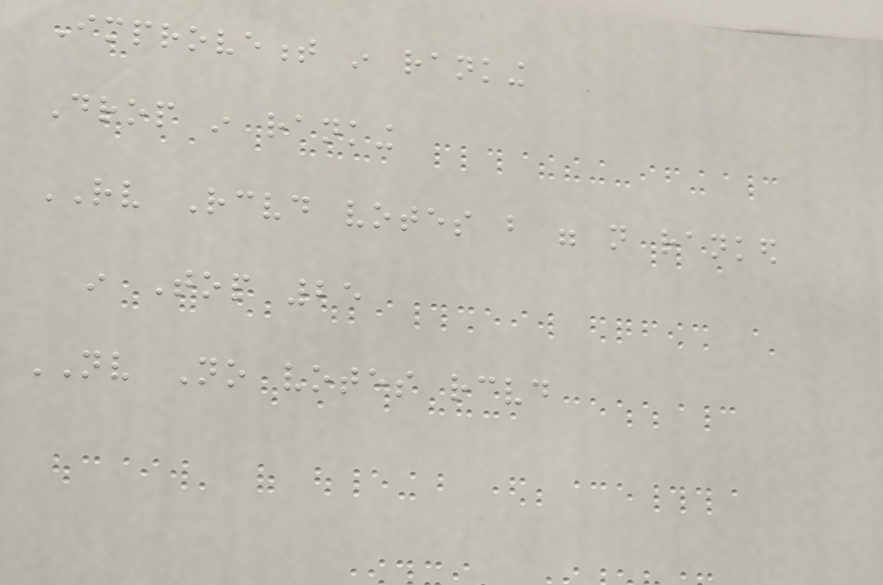Improvement in ranking
Drop in ranking
RV Received votes but were not ranked
in Top 25
NV No votes received
